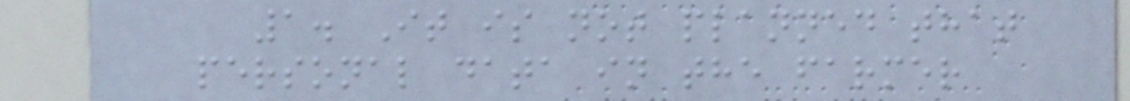1. It is not planned that
personal data in the farmer
